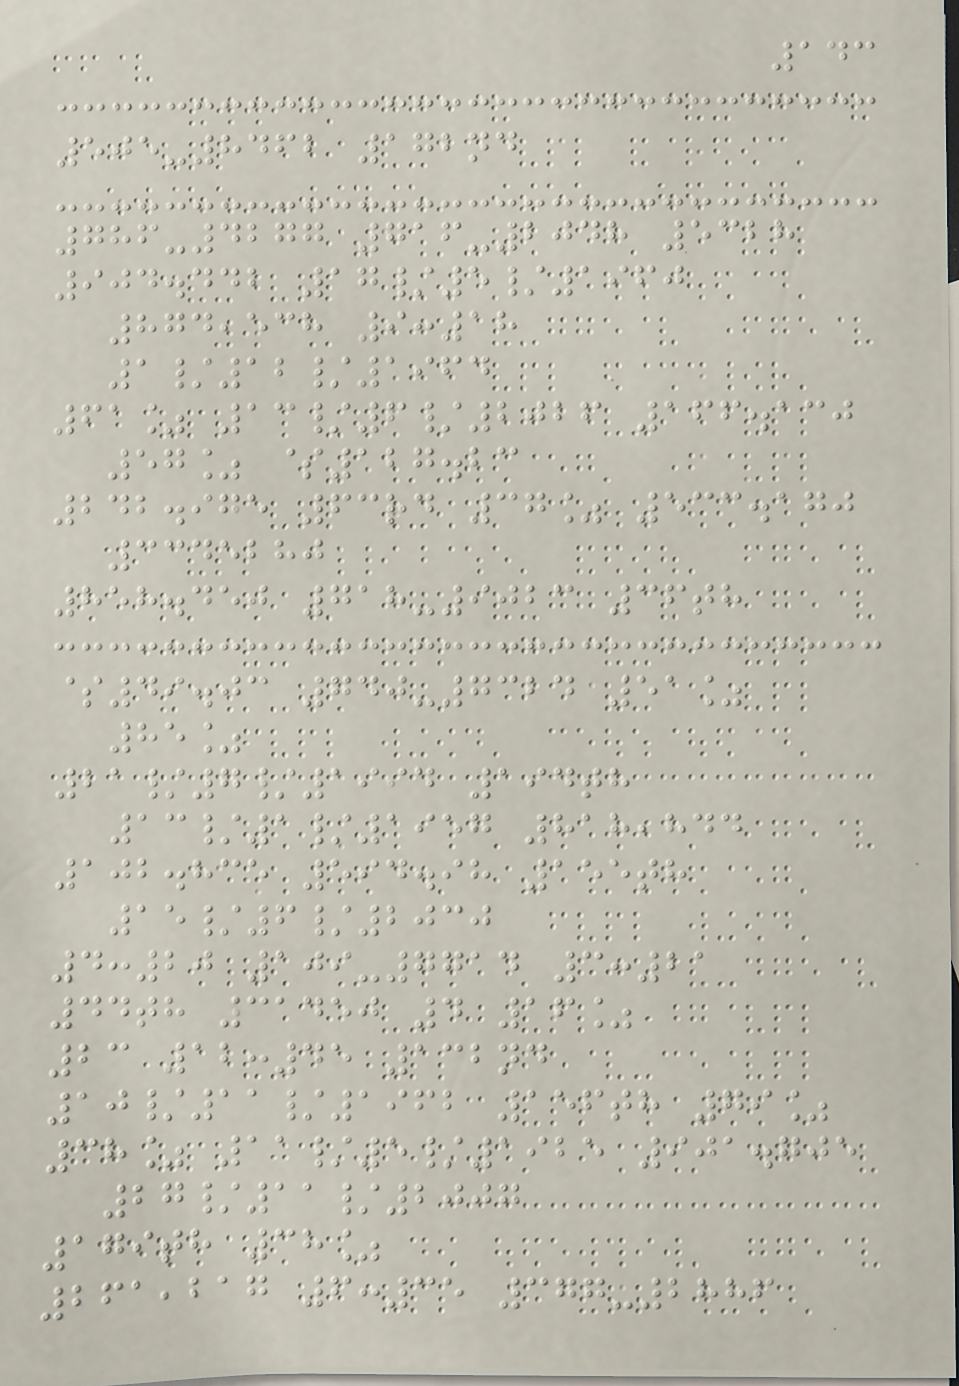143
505-8462 172nd
786-4277 716-2048 5328
904.442 17/5/1960
874,538 9:18
1/12/1964
61% 13/6/2026 166.130
57% $127.23
242.975 63rd 37% 533.170
3345280
858.450 718-9023 36th
$49.03 740-7324 51%
85%
21/7/1994 194th
13/1/1957 818,844
102.835 594.98 155th
15/6/2030
4:20 109-7714 3:21
44th 31450 4 16%
23 12:45 132nd
10/11/1962 156th 79%
38% 11/5/1925 901.705
27/11/2007
179th 38%
261,217 6:35 377-2886
